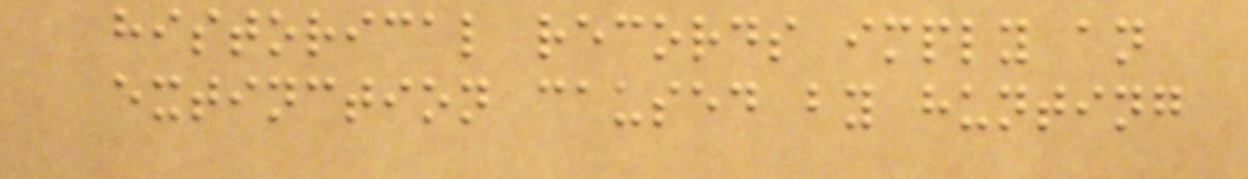historical records imply an
extinction caused by hunting
